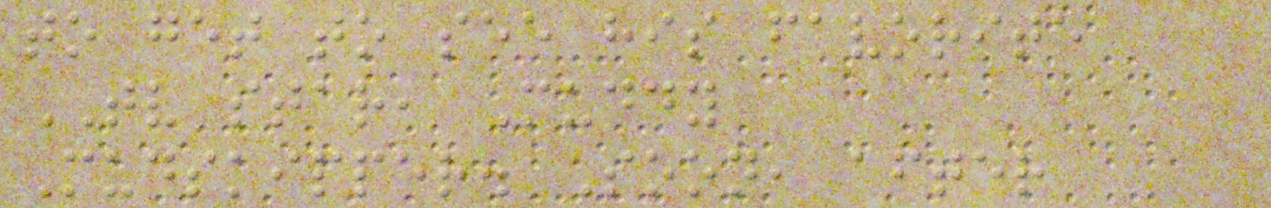to get to see his favorite
TV star, Muddy
Mudskipper. Soon, after
